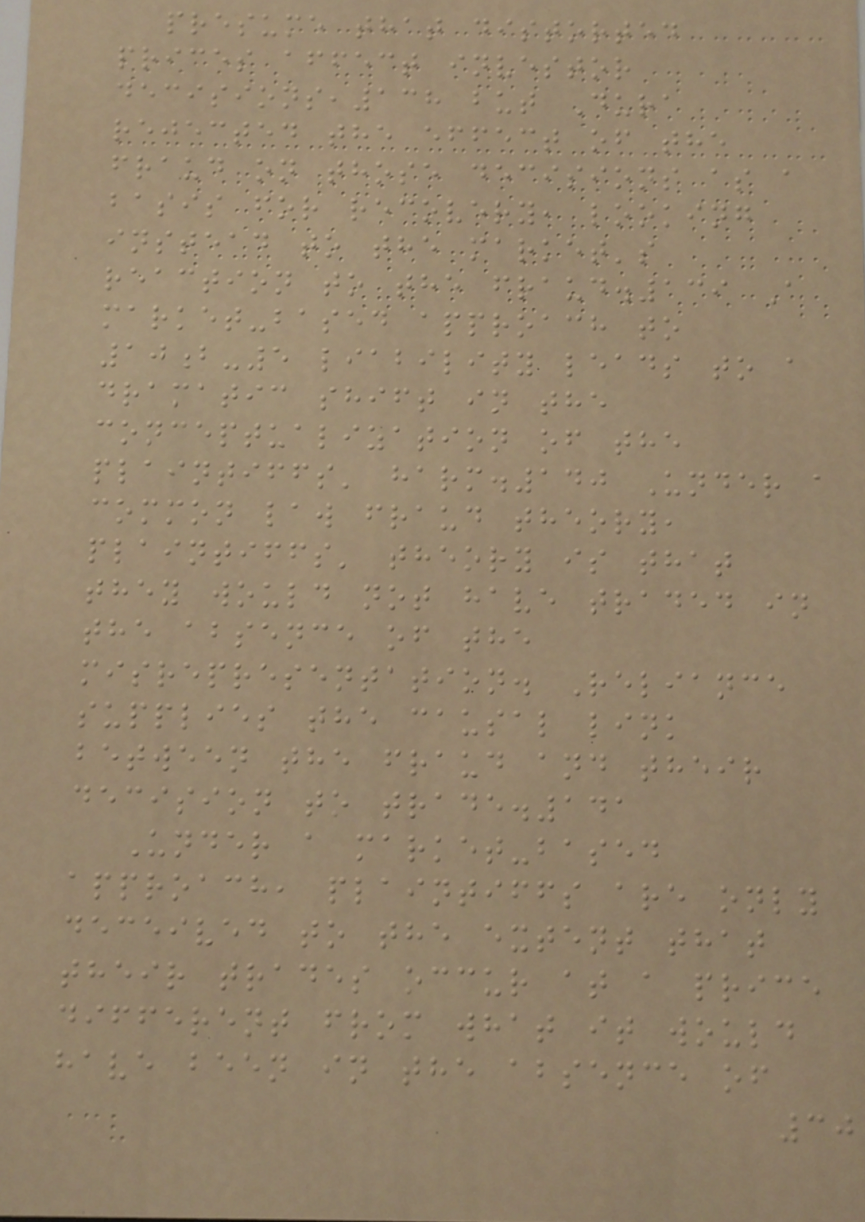presume that distorted
prices affect investor
decisions,138 but Dura
rejected the effect of the
fraud on those decisions as a
basis for recovery, looking
instead to the market's
reaction to the fraud.139 A
market-based approach to
10b-5 liability leads to a
dramatic shift in the
conceptualization of the
plaintiffs' harm.140 Under a
common law fraud theory,
plaintiffs' theory is that
they would not have traded in
the absence of the
misrepresentation. Reliance
supplies the causal link
between the fraud and their
decision to trade.141
Under a market-based
approach, plaintiffs are only
deceived to the extent that
their trades occur at a price
different from what it would
have been in the absence of
30
